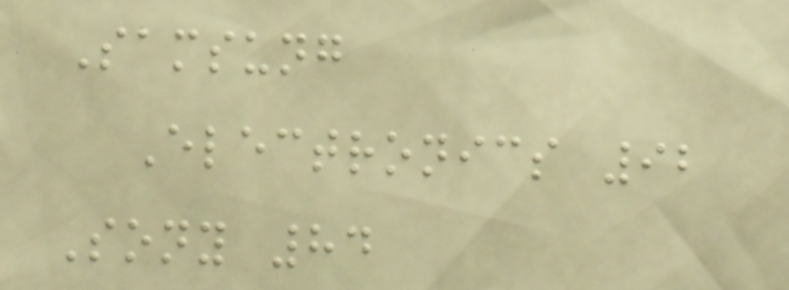Samsung
Electronics 92
Sony 84
